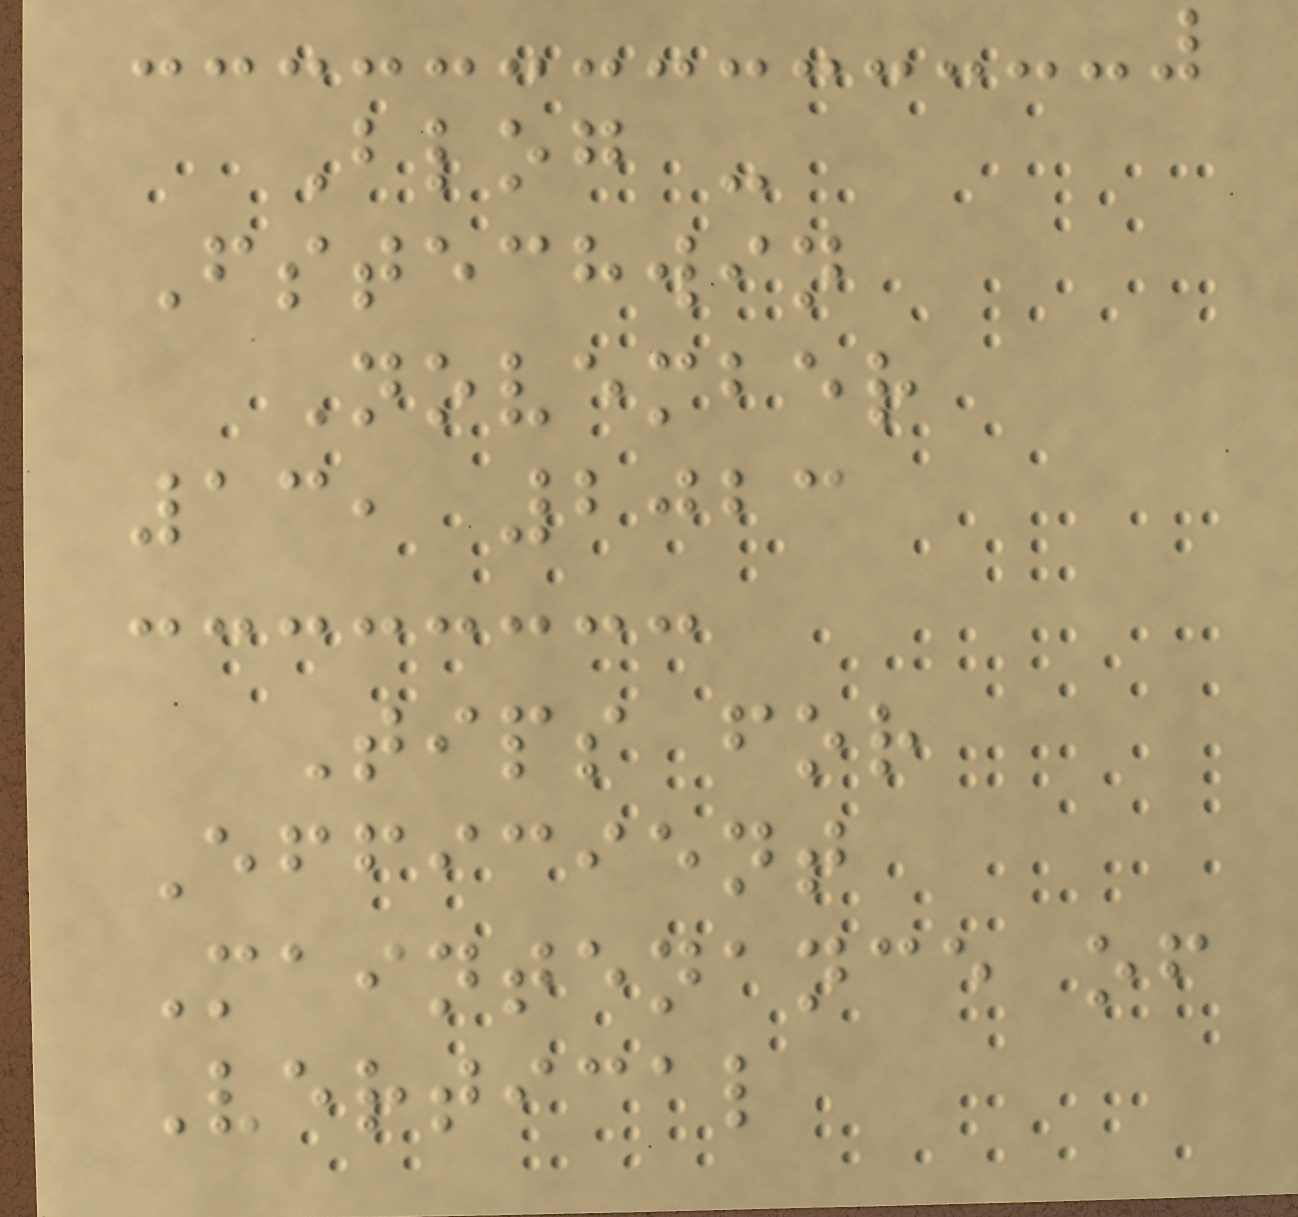Blog -
Fstechwin
November
13, 2023
Tips for
Efficient
Maintenance of
Vertical
